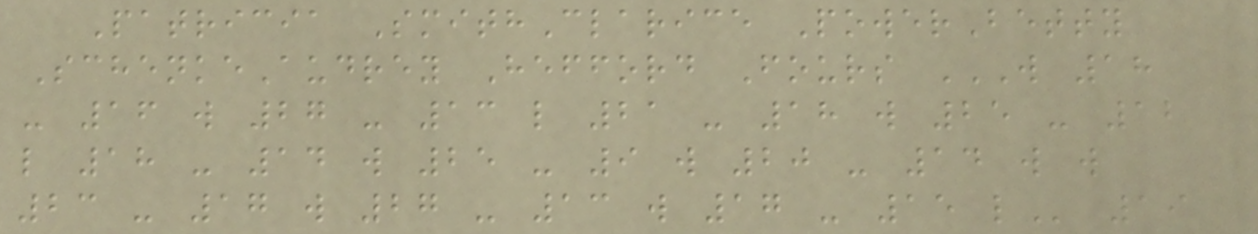Patricia SmithClarice PowerBetty
SchenkeAudrey Hefford Fours W 18
- 16 W 27 - 13 L 21 - 18 W 25 - 12
L 18 - 14 W 25 - 9 W 20 - 14 W W
23 - 17 W 27 - 13 W 17 - 15 L 19
